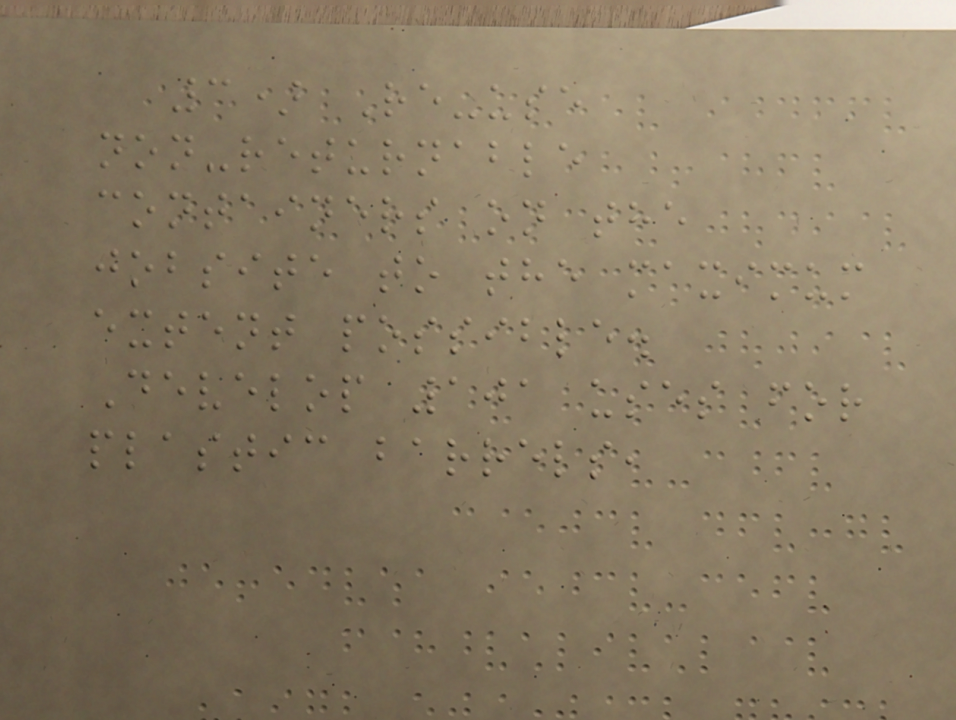3) Re-use
non-returnable
containers on the
jobsite to the maximum
extent possible.
Develop 101 uses for
plastic barrels,
